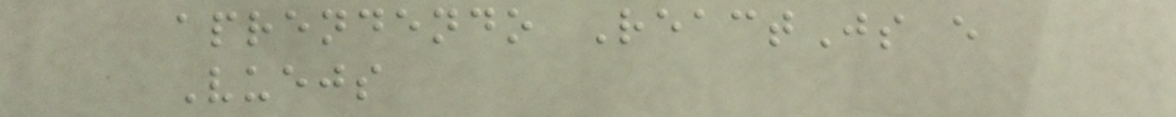aprendendo ReactJs e
Vuejs
